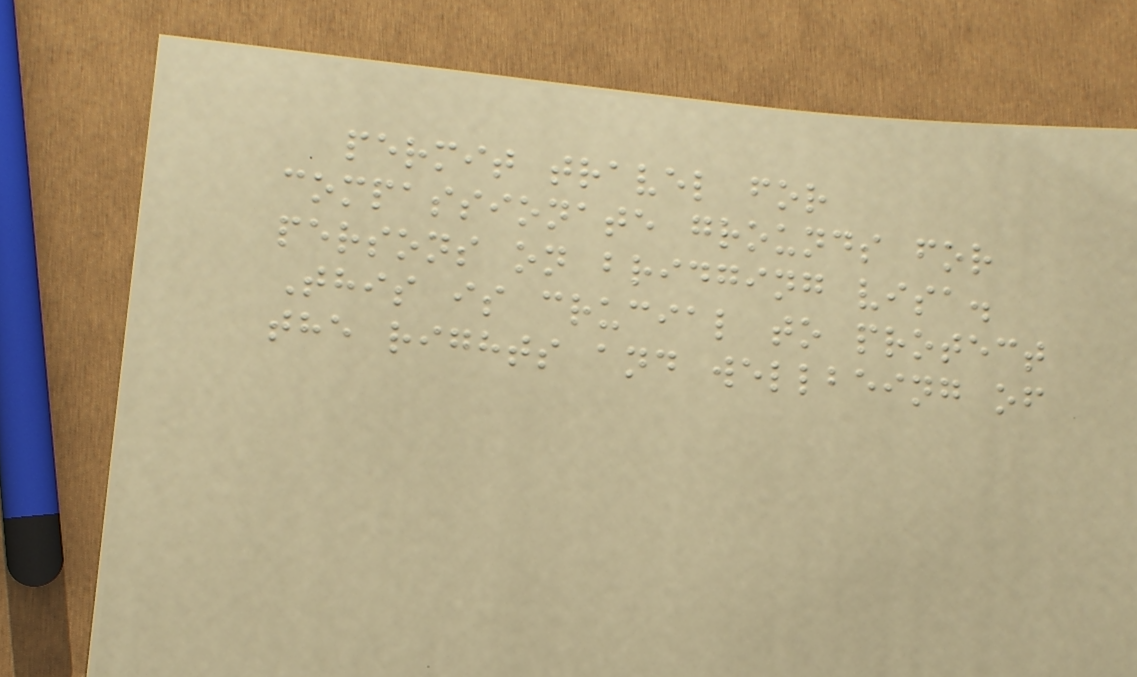permit travel for
compassionate grounds for
persons on bridging visa.
This is crucial to protect
the rights and wellbeing of
